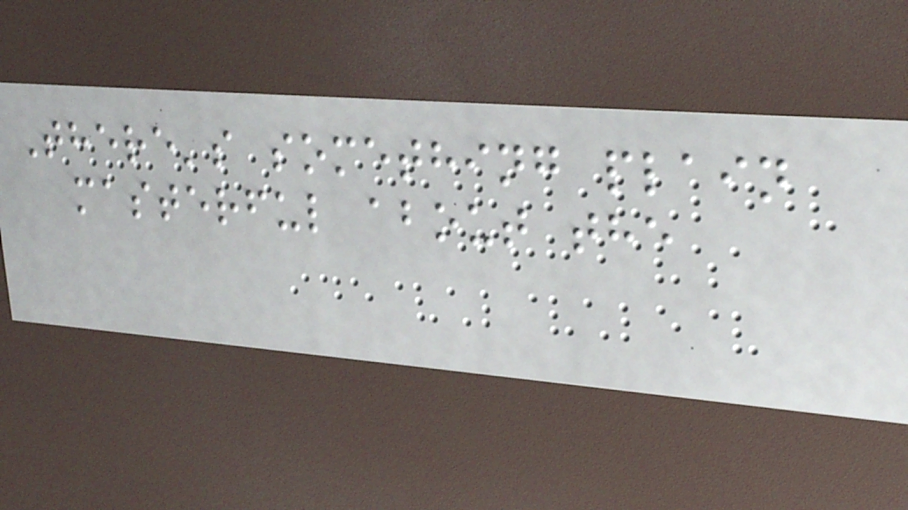There's something plain
masterful about the
